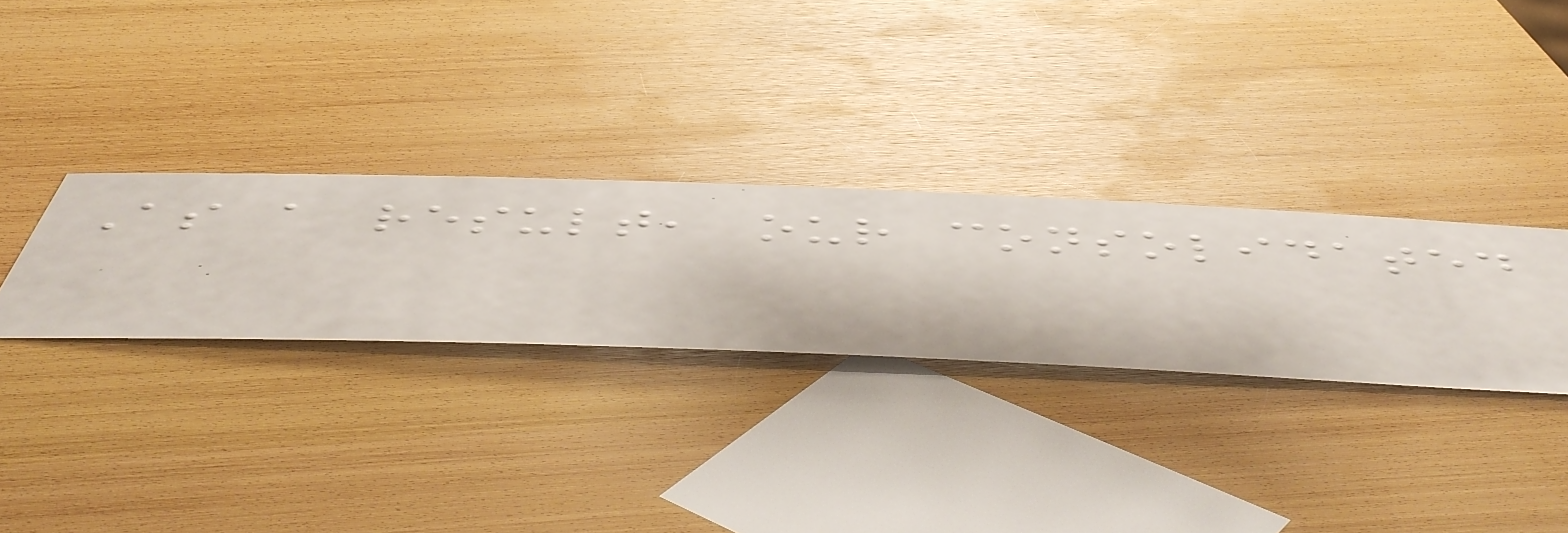As a result, our consolidated
